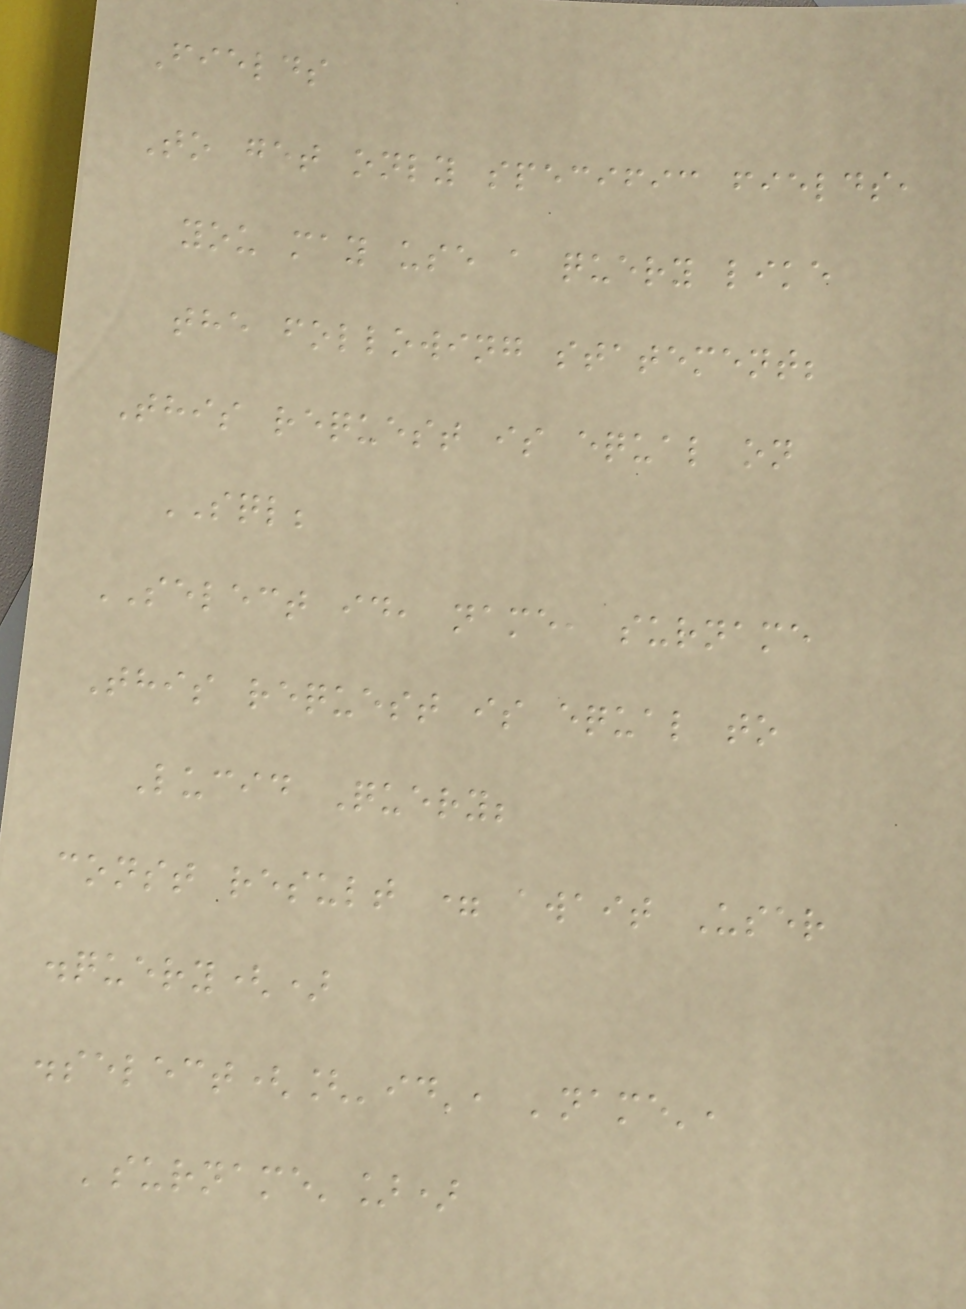Fields
To get only specific fields,
you may use a query like
the following statement;
This request is equal on
SQL;
SELECT id, name, surname
This request is equal to
Lucid Query;
const result = await User
.query()
.select(['id', 'name',
'surname'])
